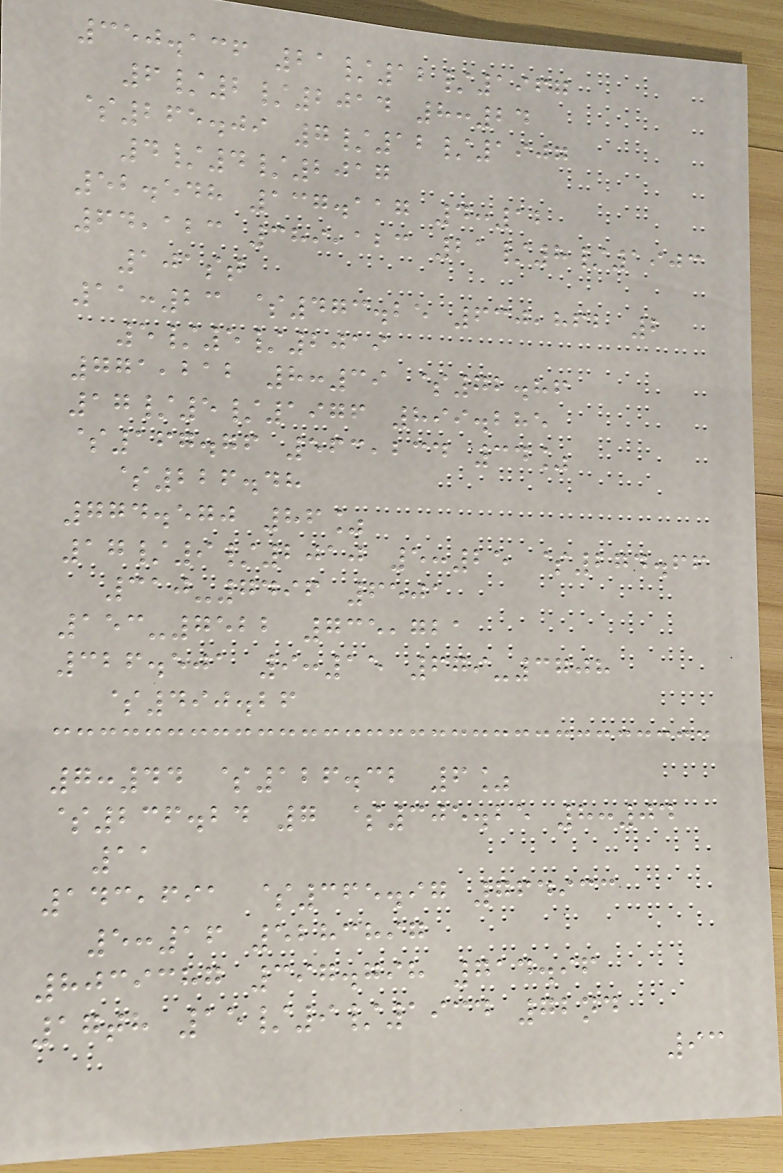350.136 21/12/1967
6/2/2014 8:24
$265.09 7/12/1907
4/4/2017
52.548 137.117 4:12
64,123 389,123 21/8/1903
101st
11:23 $473.25 630,862 2
5/5/2019
771,212 8:39 $72.86
17/5/1976 899.285
$167.76 563,234 34%
$226.48
774.570 86%
17/9/2010 5:25 $274.66
310-7496 6501
153-7522 735,721
326.501 9:15 679-3708
$490.26
7:44 $126.32 6%
$236.24 7 $305.25 8:04
11
143,691 $365.97 764933
5:16 5283897
8039387 397.798 714.96
17th 15/9/1934 72nd
93
